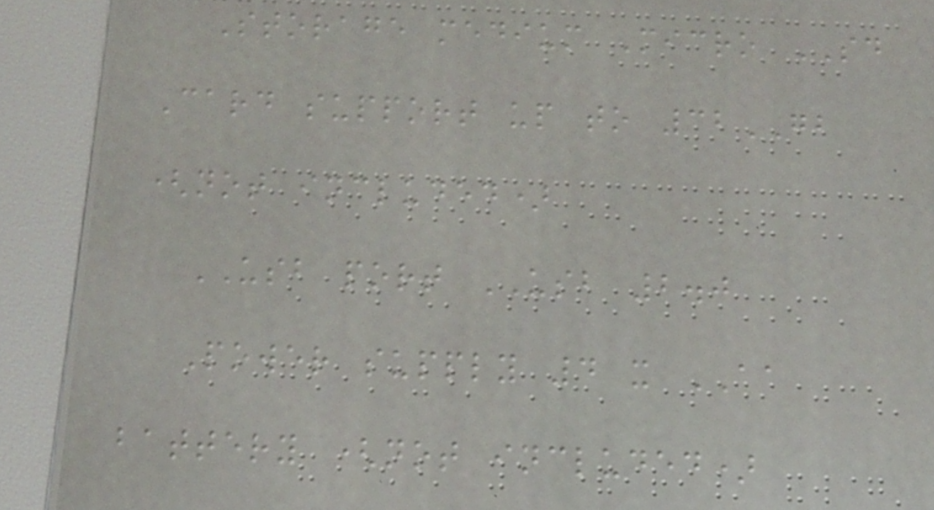Storage medium Micro SD
Card support up to 32GB
(not included)
USB port USB 2.0
Power supply 4 x AA
battery (not included)
